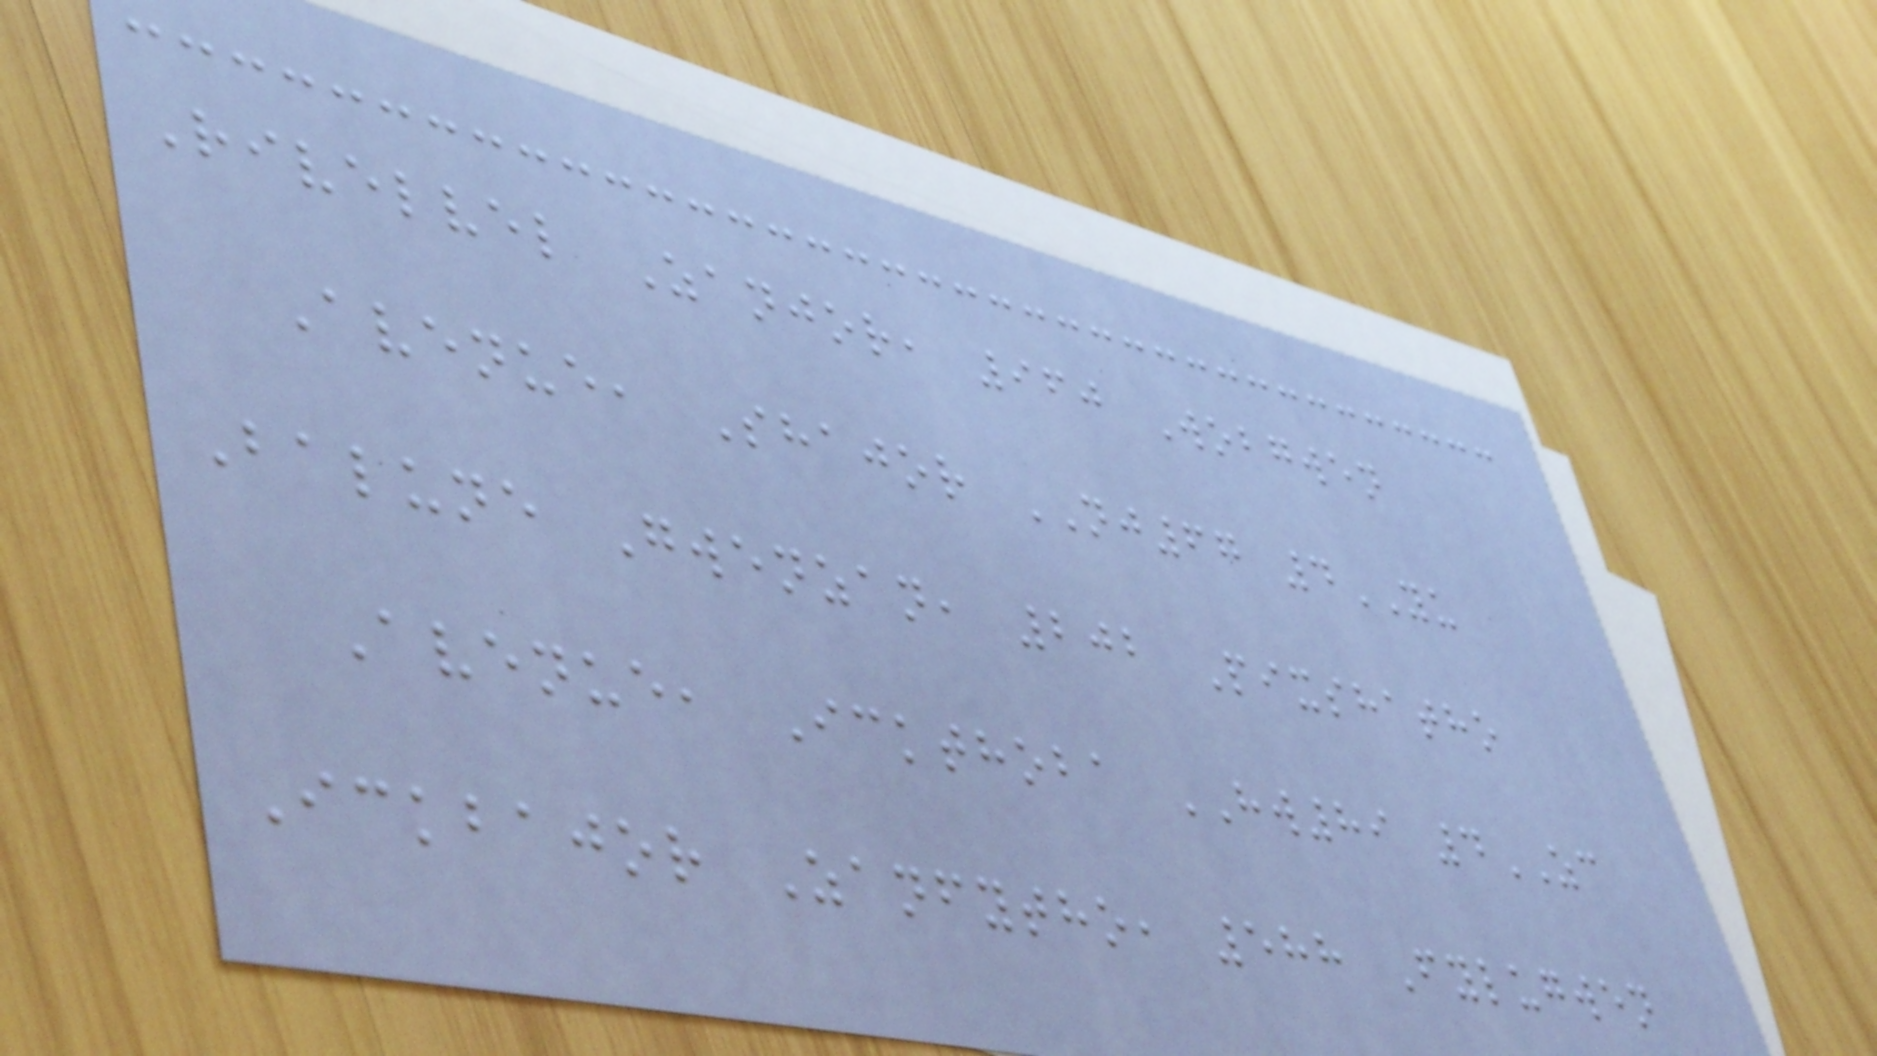Rivelvel Zanjor, 960 Wobgwen
Avenue, Shajor NJ67 4YU
Balune Gwenzan, 202 Pixshatho
Avenue, Ickthoba HW89 4ZC
Ickbajor Zanfytho, 588 Fylugwen
